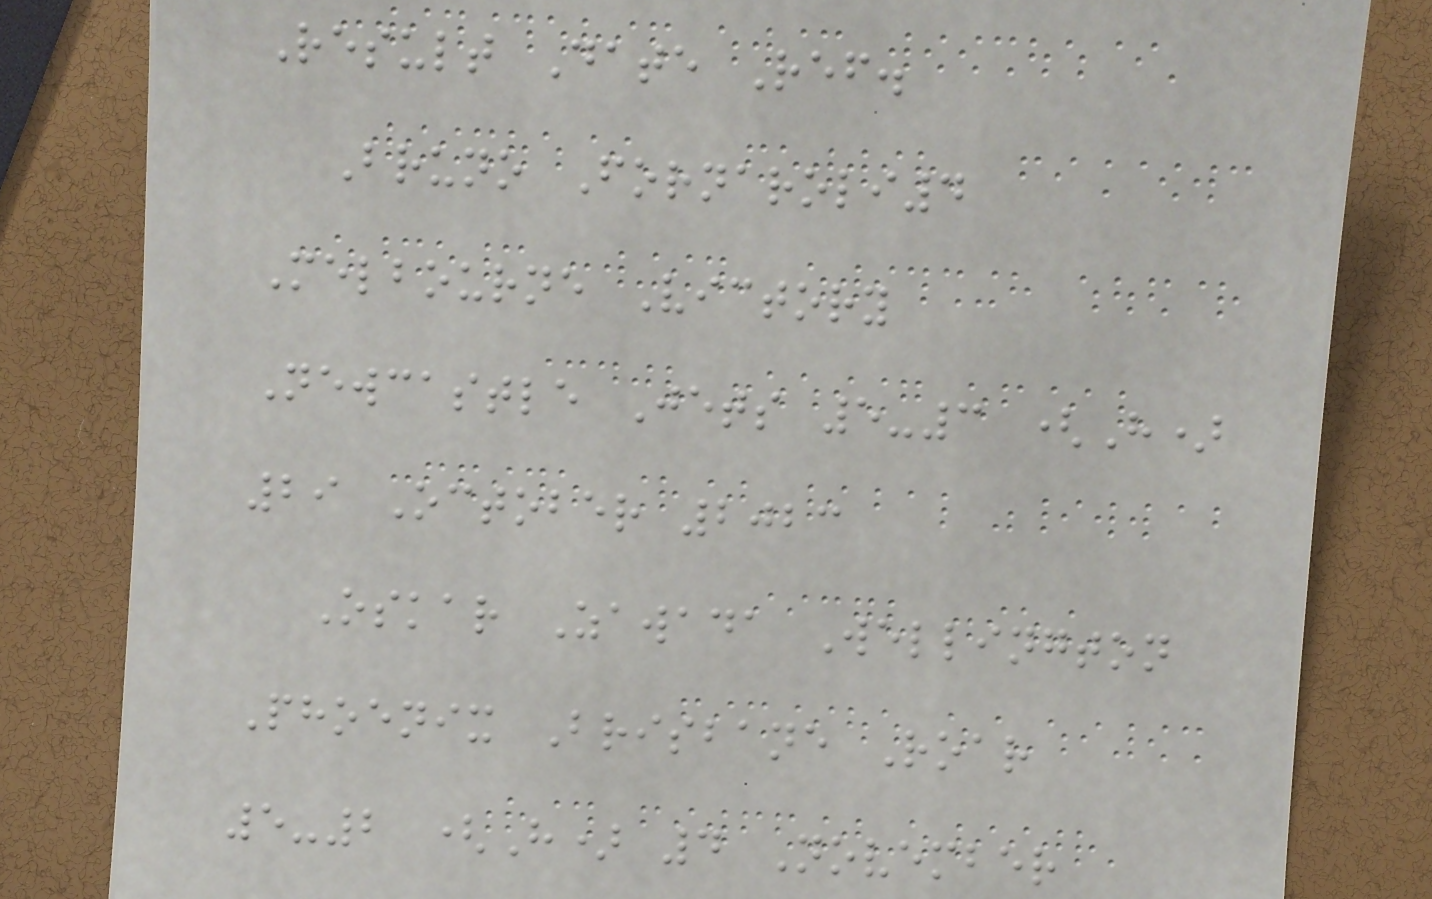Result Date Ref.
Bruno Fornaroli4
Melbourne Victory
Newcastle Jets 5-3 (H)
29 October 2023
Oskar Zawada Wellington
Phoenix Brisbane Roar
5-2 (H) 4 November
